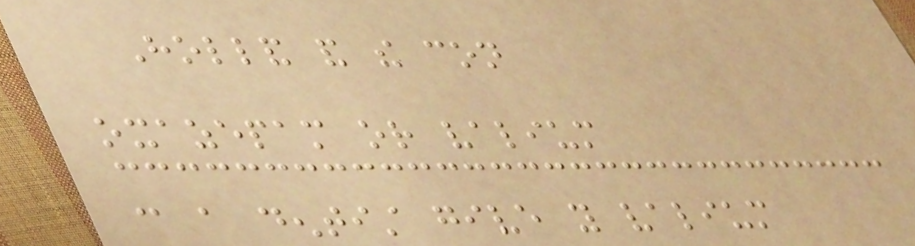Holland and the con
oxazepam or valium
can a dentist give you valium
